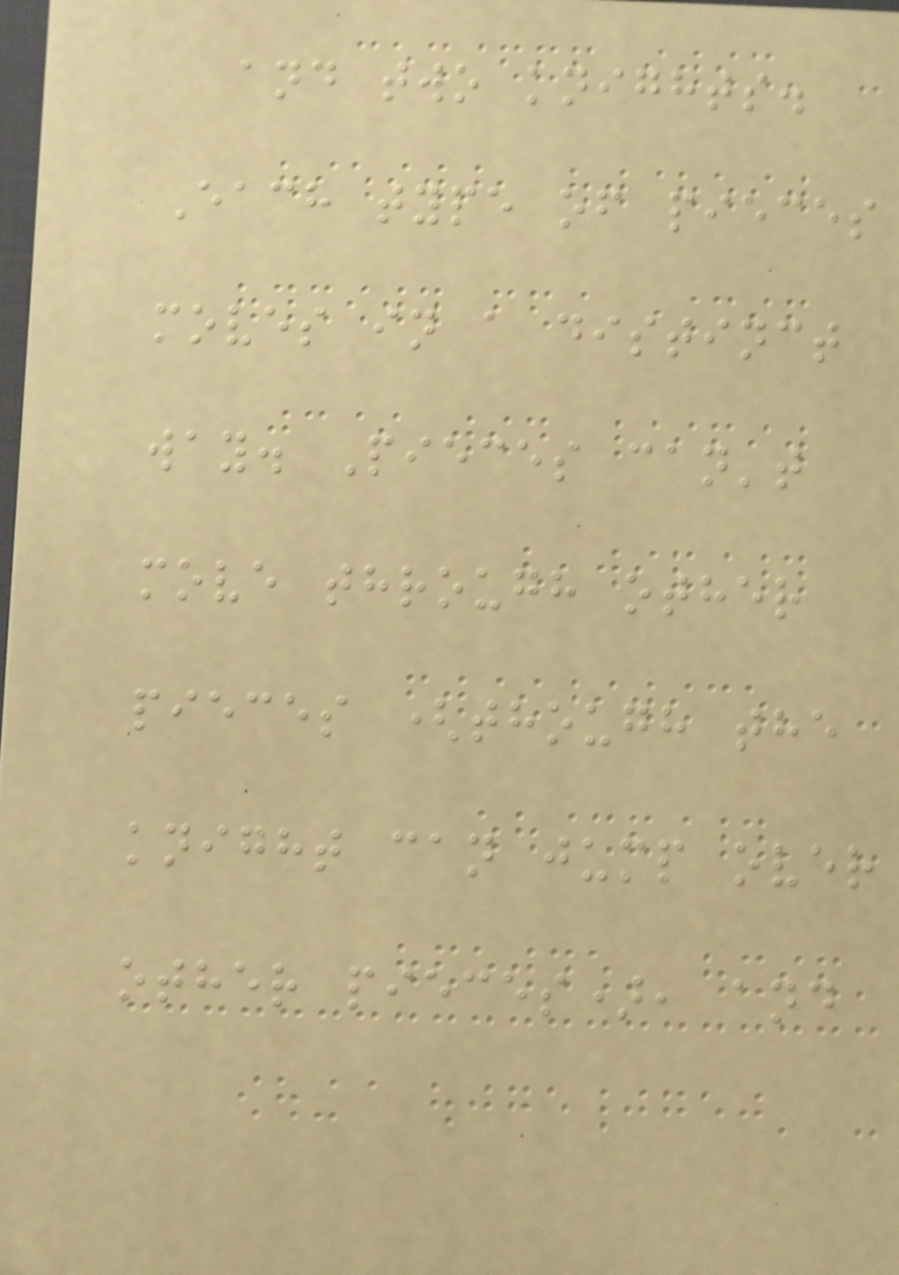and two knights.
Each type of pieces
moves in a distinct
way. Pieces can't
move through other
pieces (though the
knight can jump over
other pieces), and
